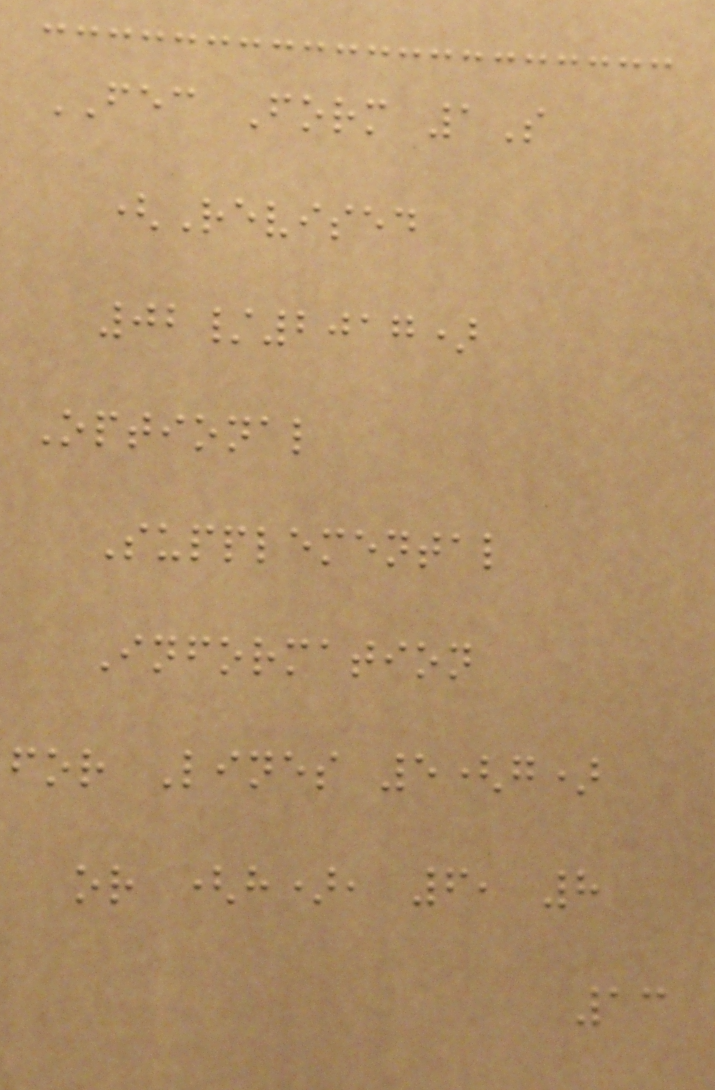FEC Form 1S
(Revised
02/2017)
Optional
Supplemental
Information
for Lines 5(g)
or (h), 6, 8
13
